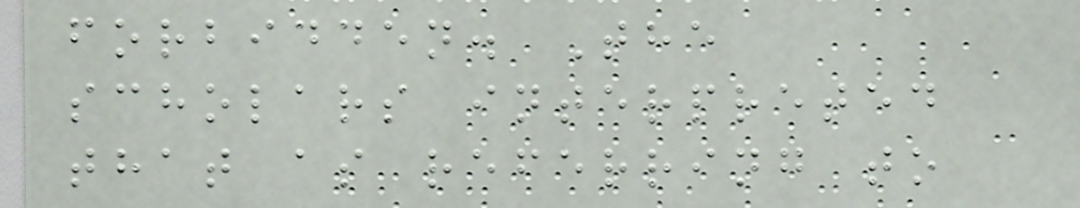forbidden. The
scholars interpreted
that as referring to
